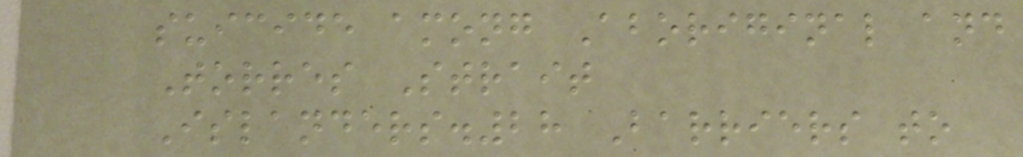suicide among Aboriginal and
Torres Strait
Islanders.28 Barriers to
